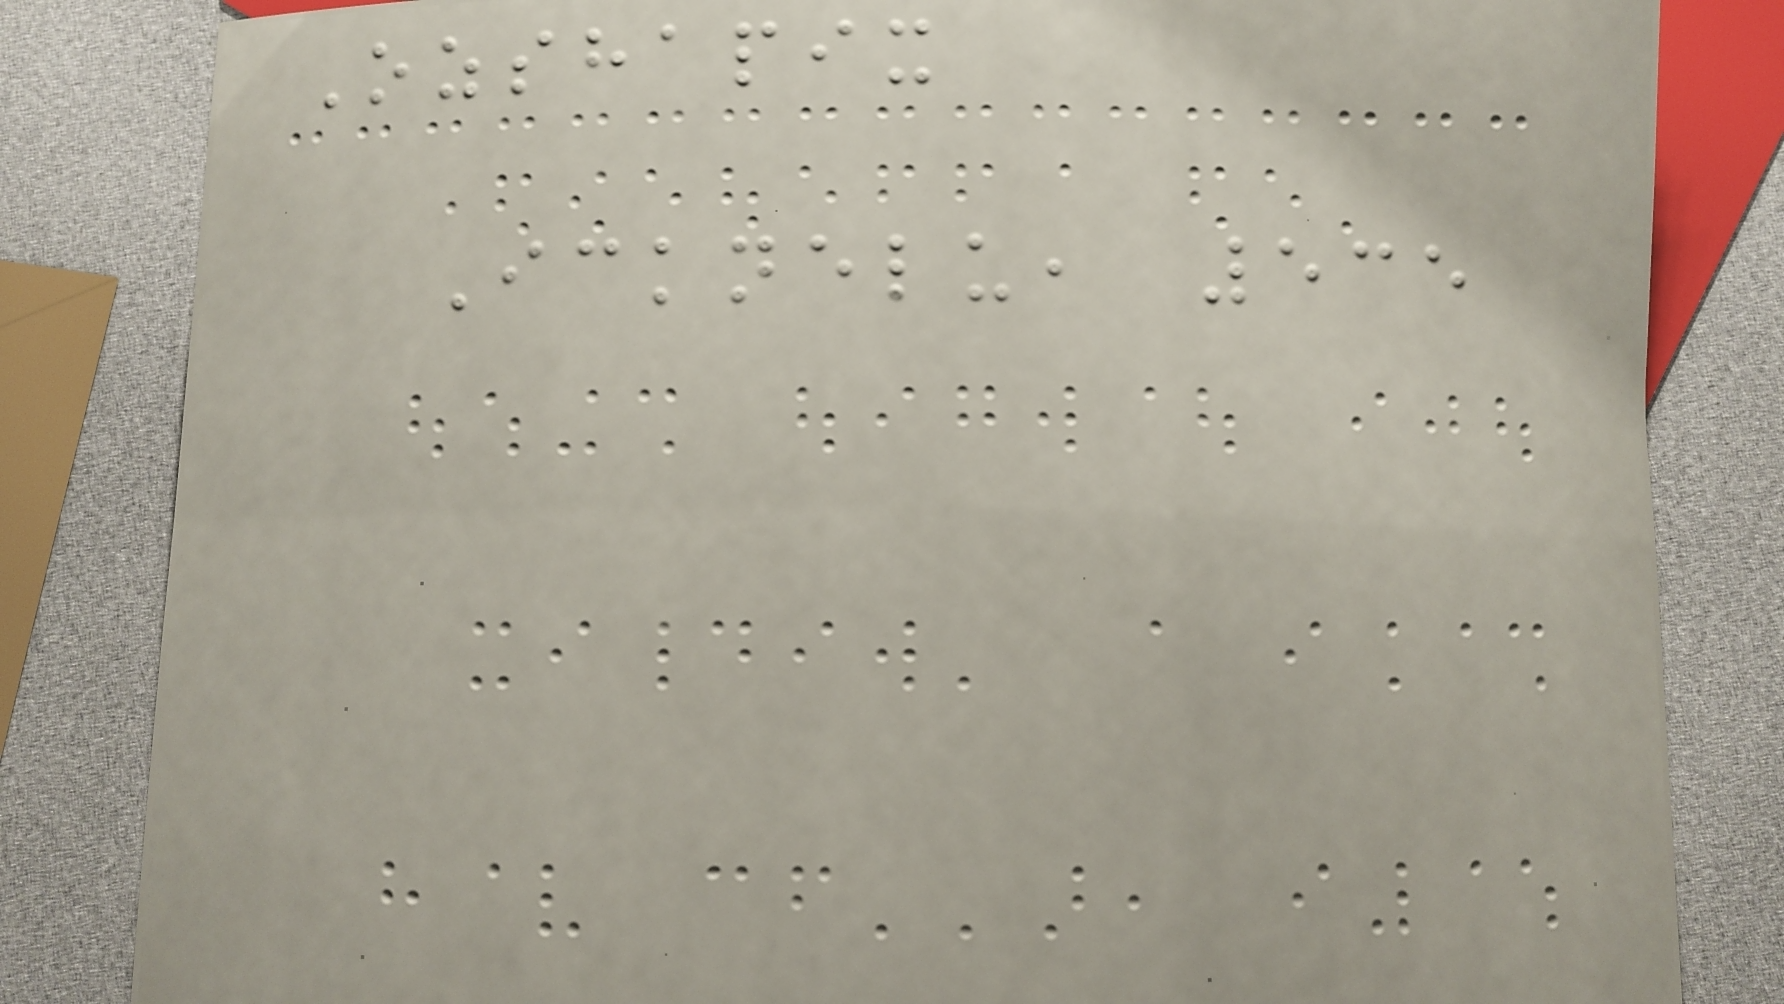Ozshapix
Icknelu, 535
